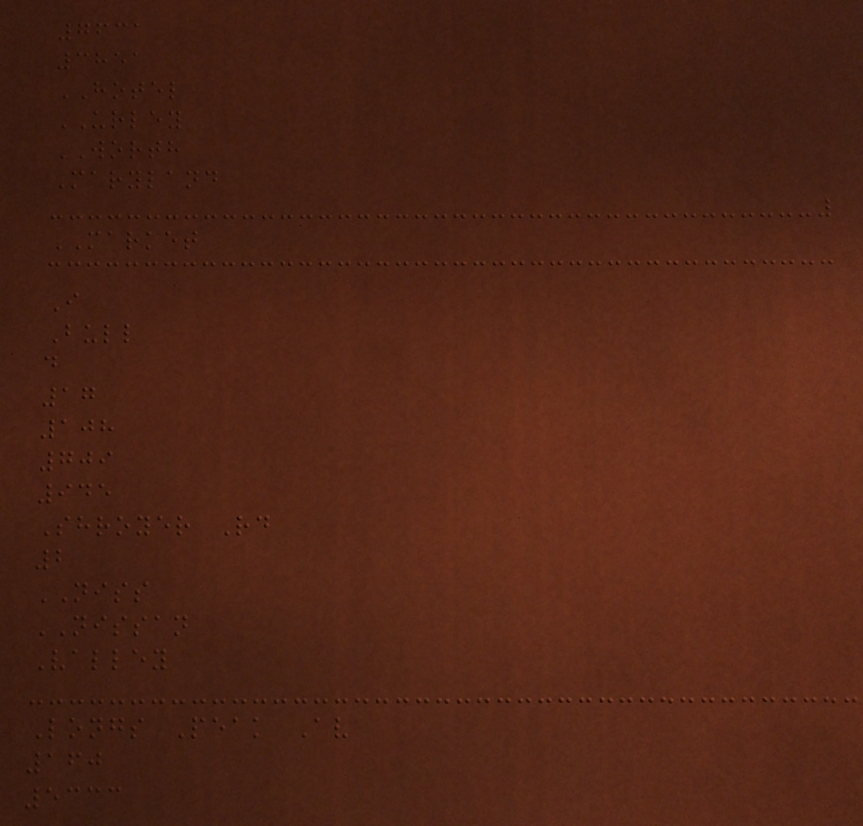7631
3851
HOTEL
URLEY
WORTH
Maryland
MARKET
I
Bull
d
17
108
709
945
Shroyer Rd
2
NISS
NISSAN
Valley
Longs Peak Av
160
5333
